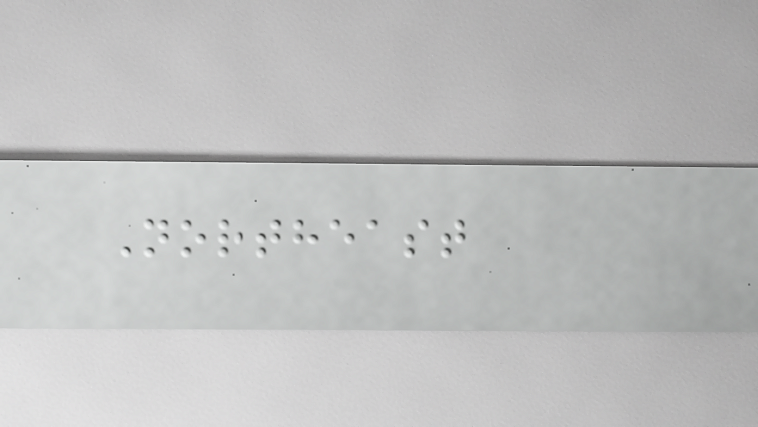Northeast
